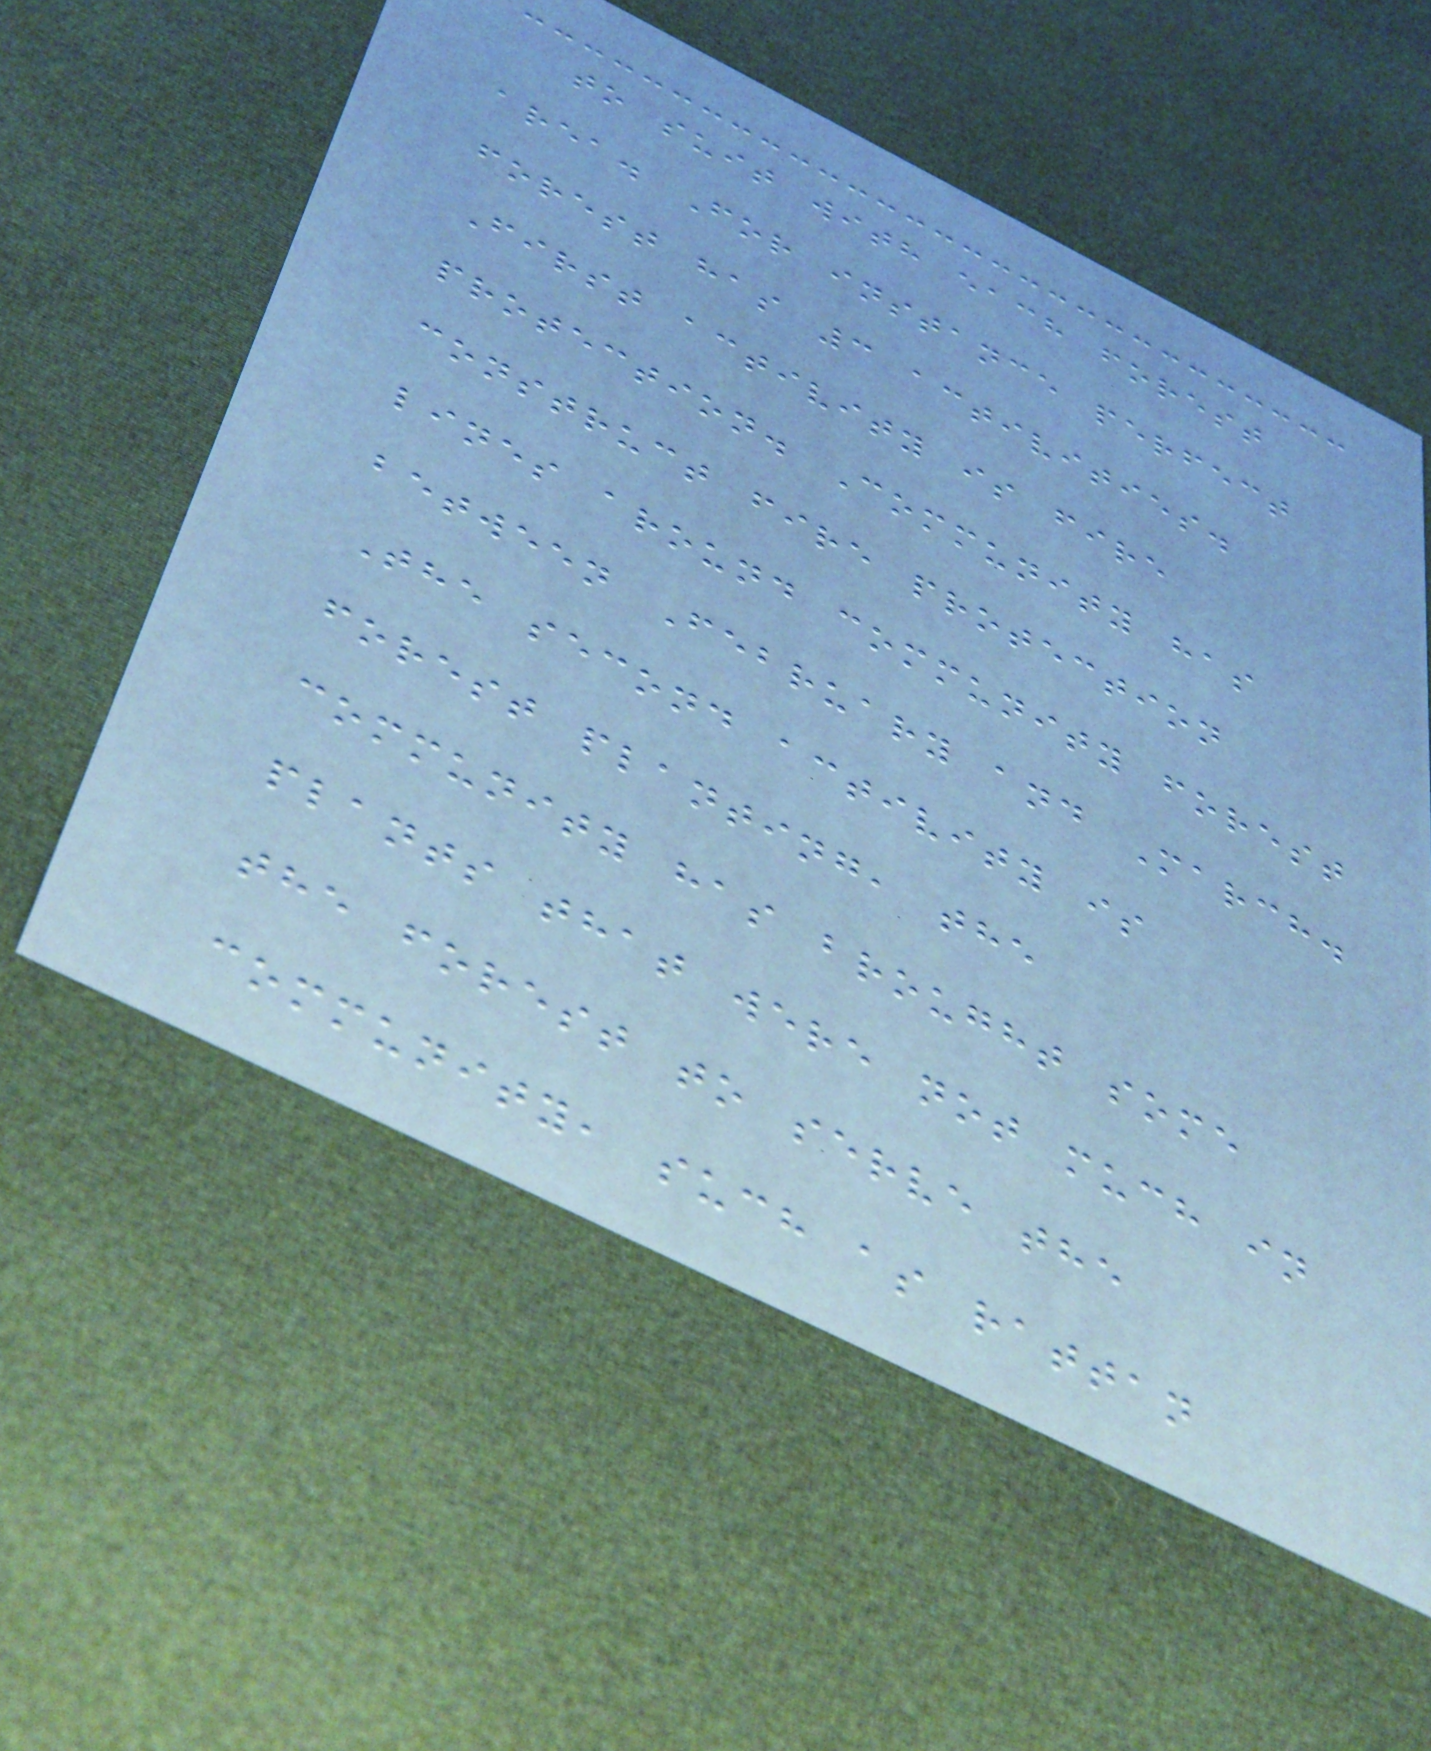to suit with each forest
area. For instance perfect
forest has 3 activities.
First activity is fire
protection. Community has
construct fire protection
lines around community forest
between February and March.
The second activity is
forest planting, the
community has brought some
plants that were not much in
the forest to serve the
community, such as rattan
